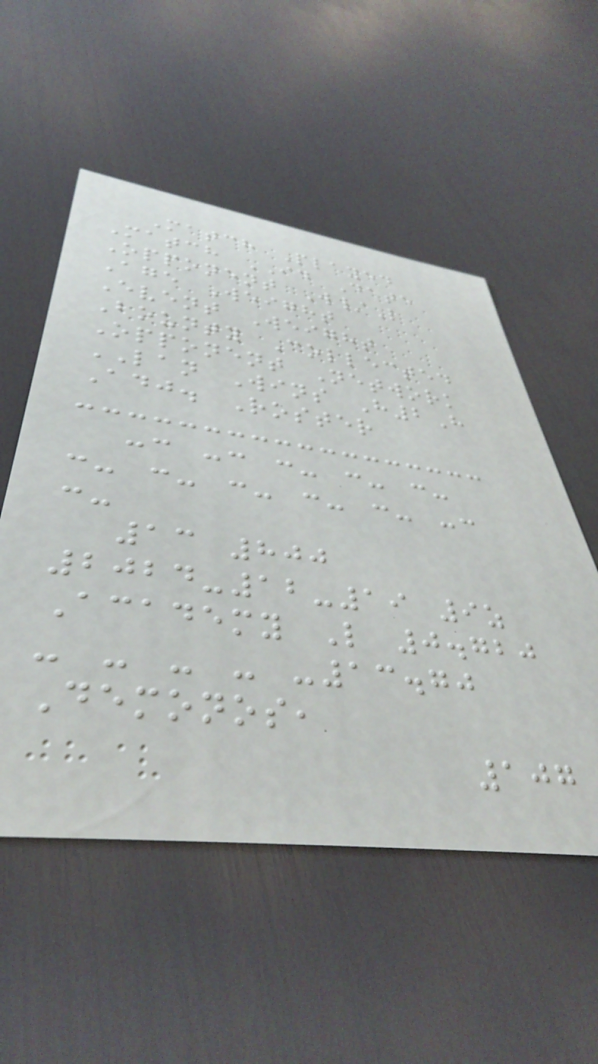Match Played
Match ID Date
Opponent W/L
Age Weight
Event Weight
Bounty Collected
Opponent Network
LAN Wins H2H
Adj. Roster
-: -: :- :- :-
:- :- :- :- :- -:
:-
13 800
2024-12-19 9z
Academy L 0.720
- - - - -13.70
Demonos,
107
